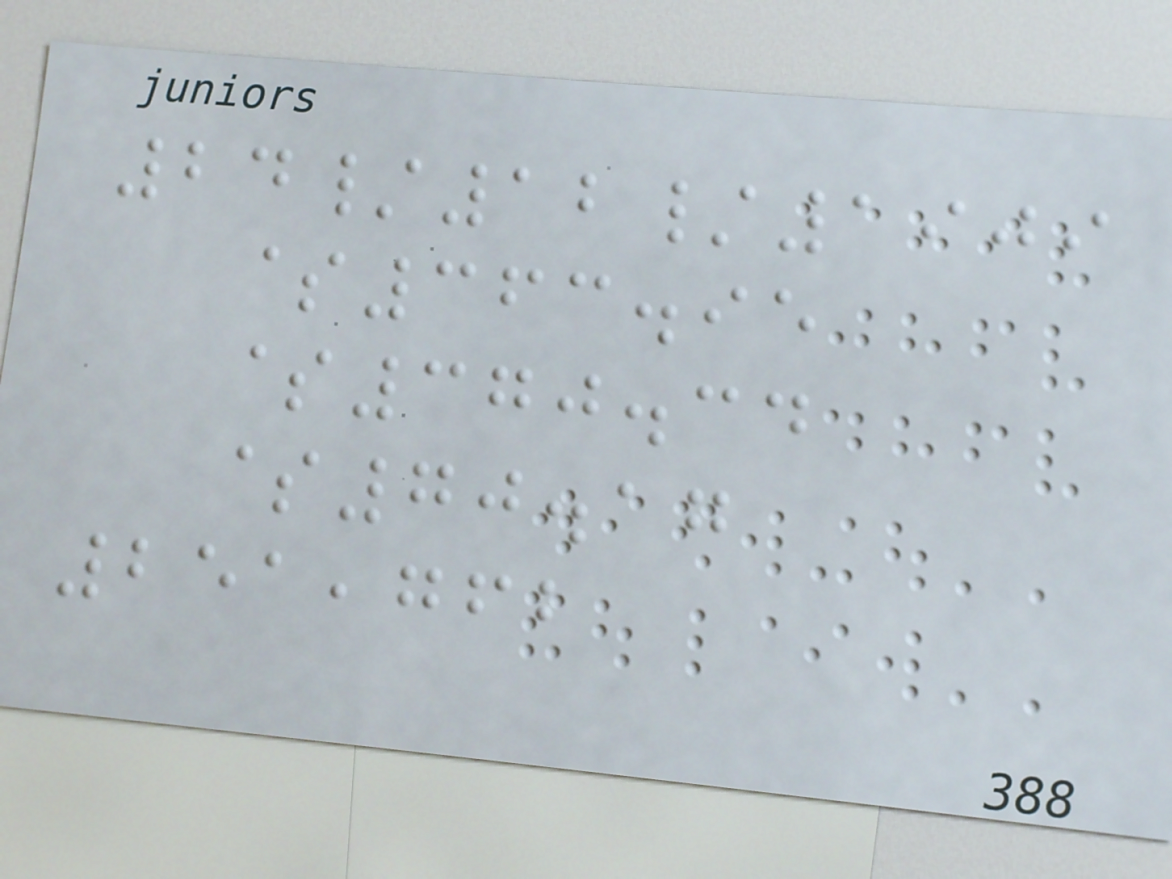24/12/1909
$363.95
$370.34
$70.17
251,762
